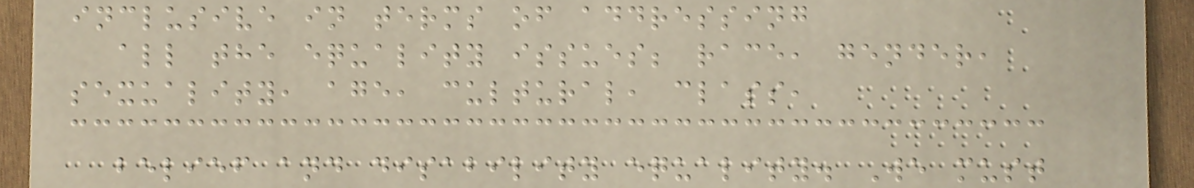inclusive in terms of addressing
all the equality issues; race, gender,
sexuality, age, cultural, class,
belief and disability equality. We must
